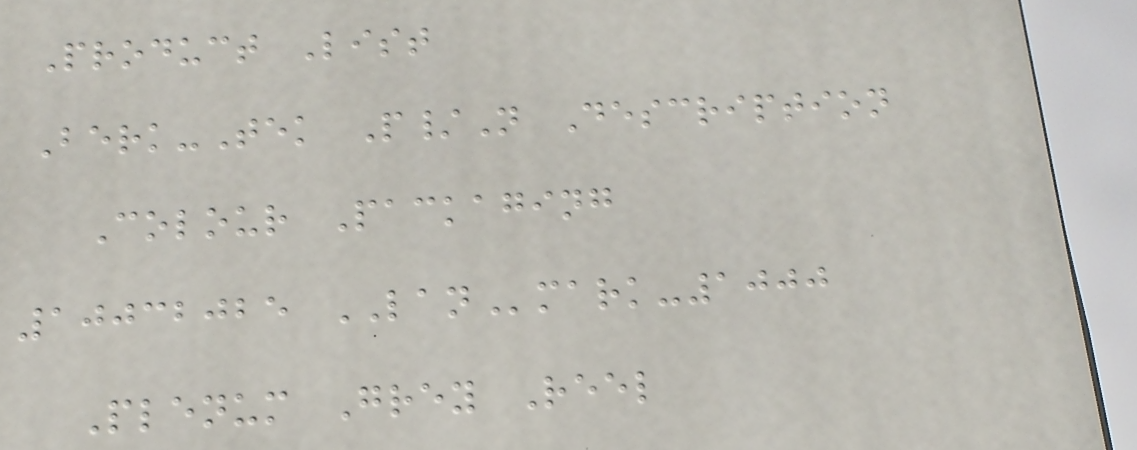Product List
Berk-Tek P/N Description
Colour Packaging
10032025 LANmark-1000
Plenum Grey Reel
